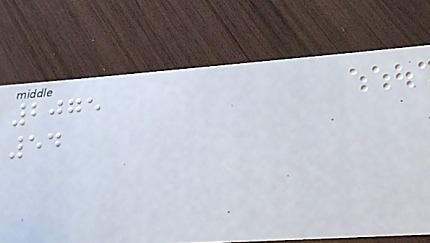2075
54
